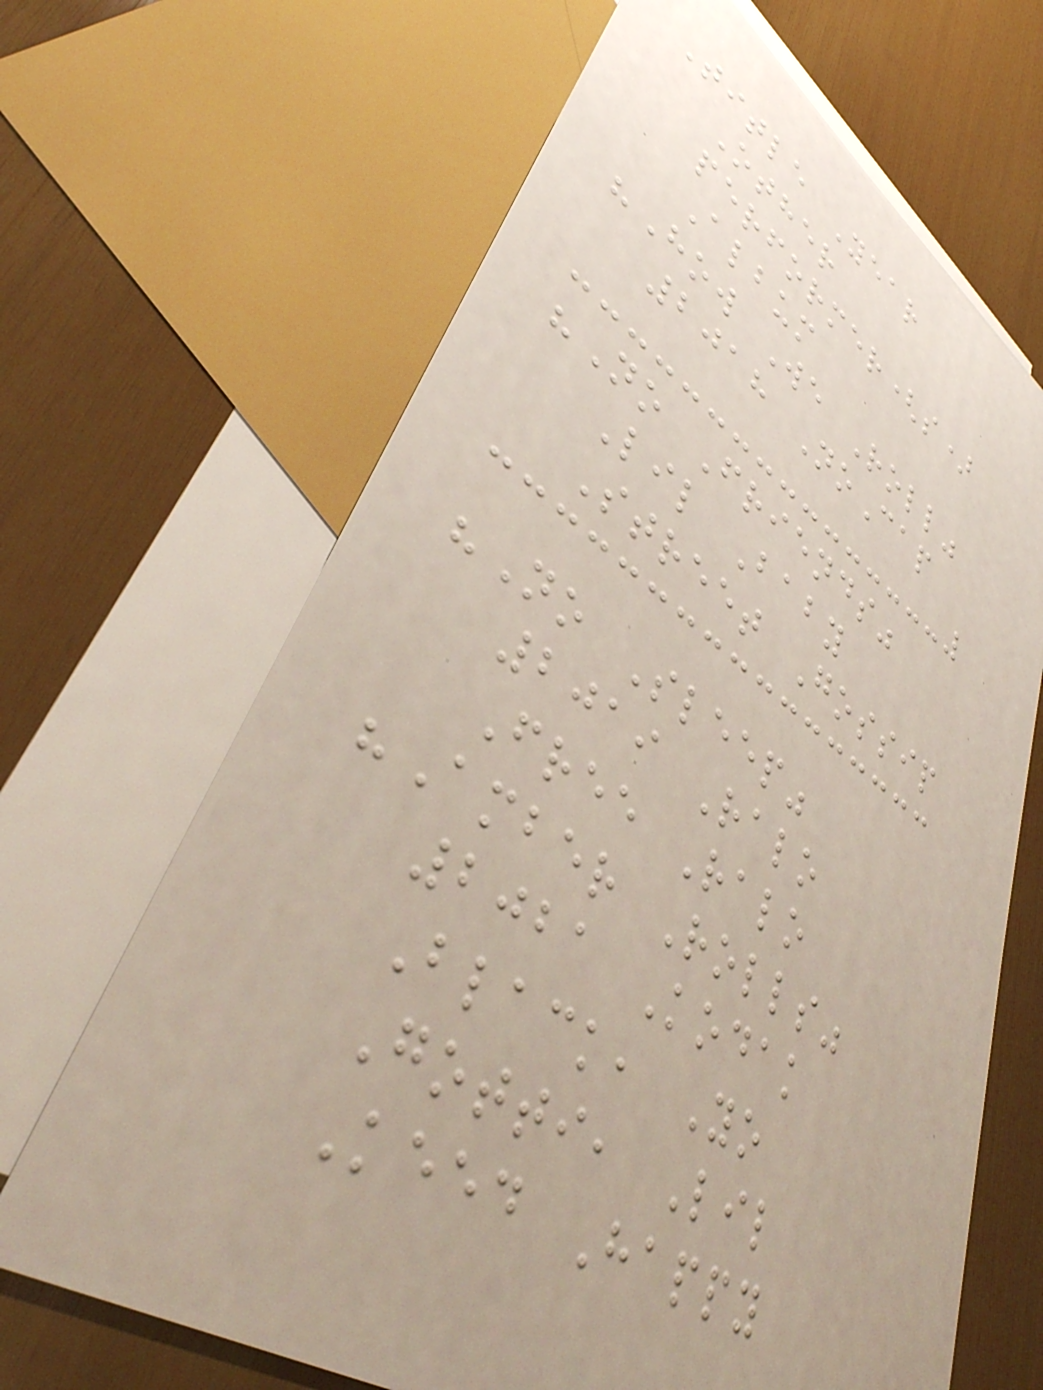Title Year
Other
performer(s)
Album
"How We Roll"
2018 NoCap
"No Friends"
Lil Baby
Street Gossip
"No Sleep"
2019 Ralo
Free Ralo
"Amber Rolls"
2021 Kodak
Black, Yo
Gotti, Lil
Keed Happy
